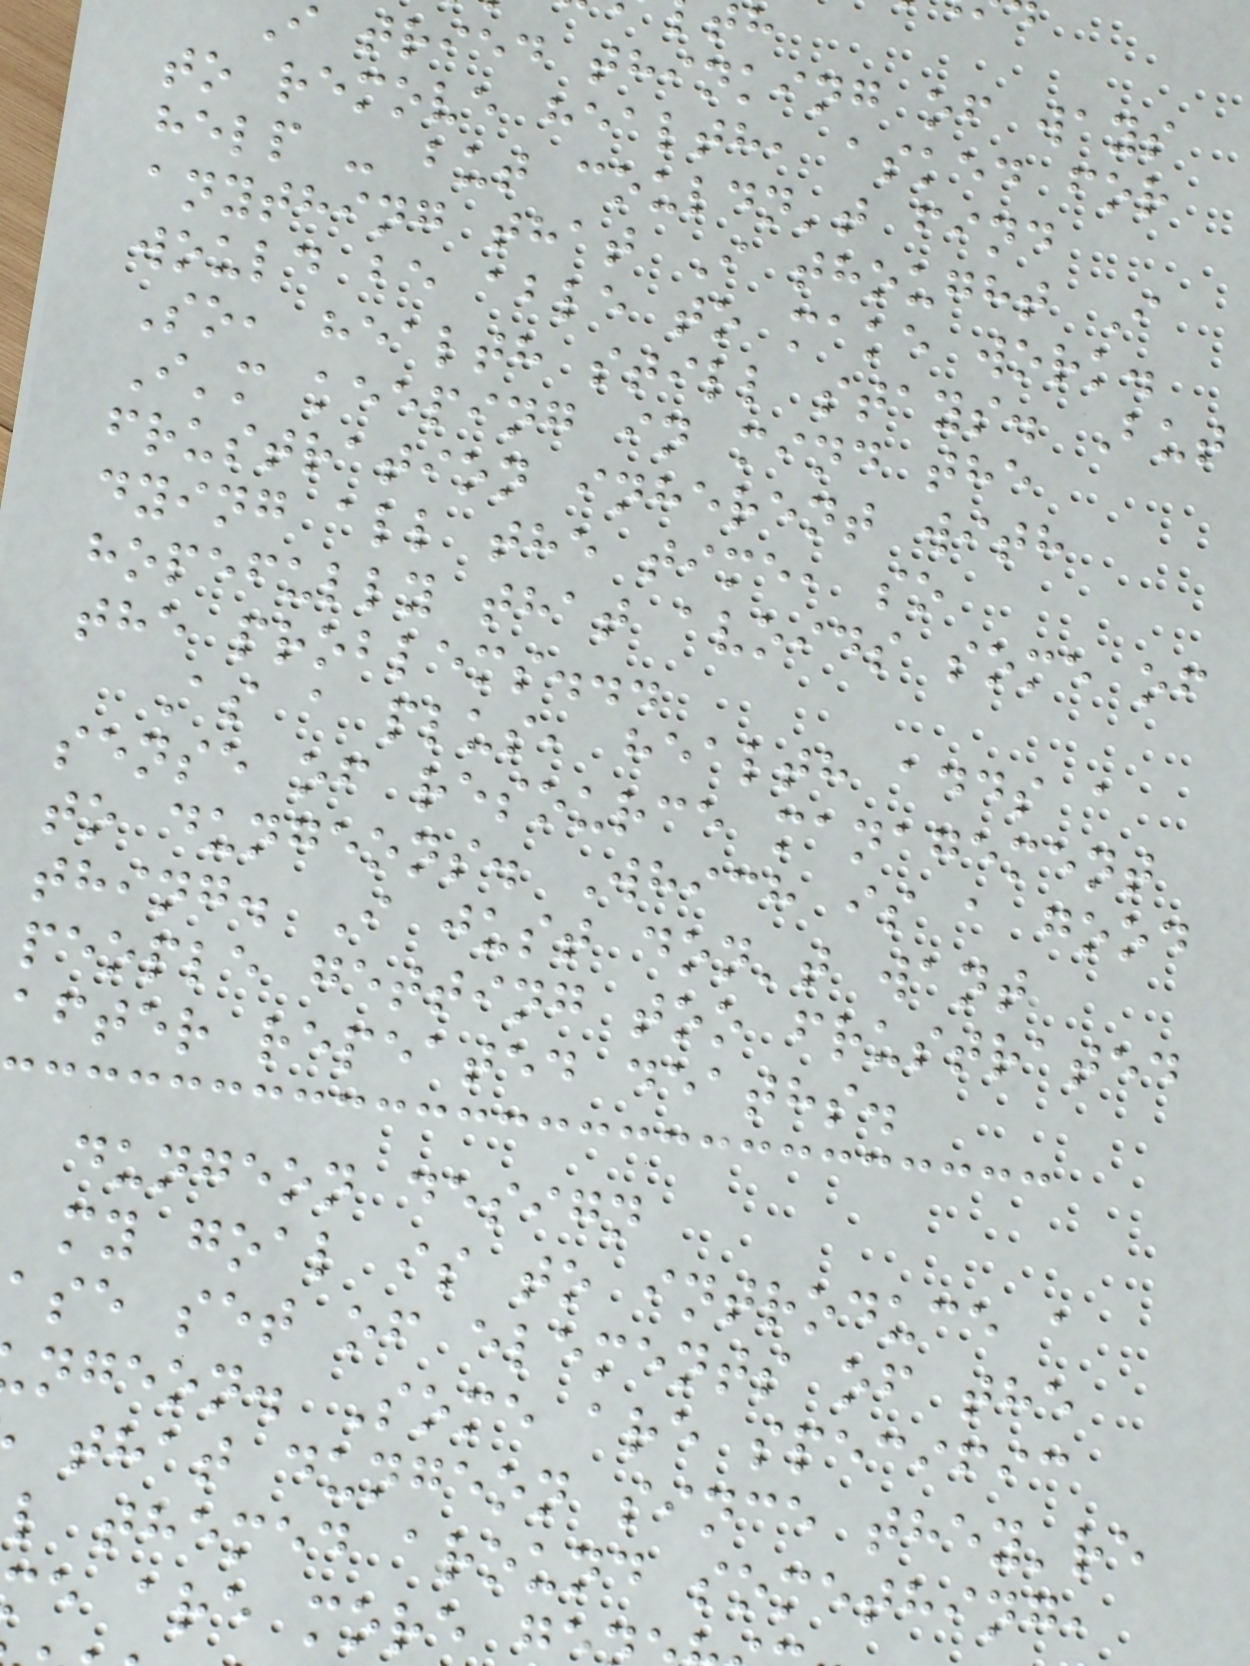i tried thinking of ways
to remove health, asked for
help - but couldn't find
anything that I thought I
would be able to make work.
So, health still stays. But
I'm keeping in mind the
frustration inherent with
dying all the time, so
hopefully that avoids some of
the problems...
As a plus, health adds a
sense of resource management
to dungeons. Which is a good
thing. I just don't want
people getting too frustrated
after repeated deaths.
dungeon design
my goal is to introduce a
ase set of elements of the
ngeon. Some are specific
that dungeon since they're
l themed around something,
e are more
